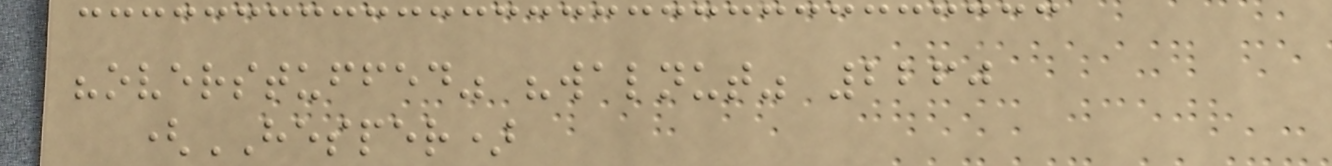"overstuffed" "walnut" 2260
(HESPER)
